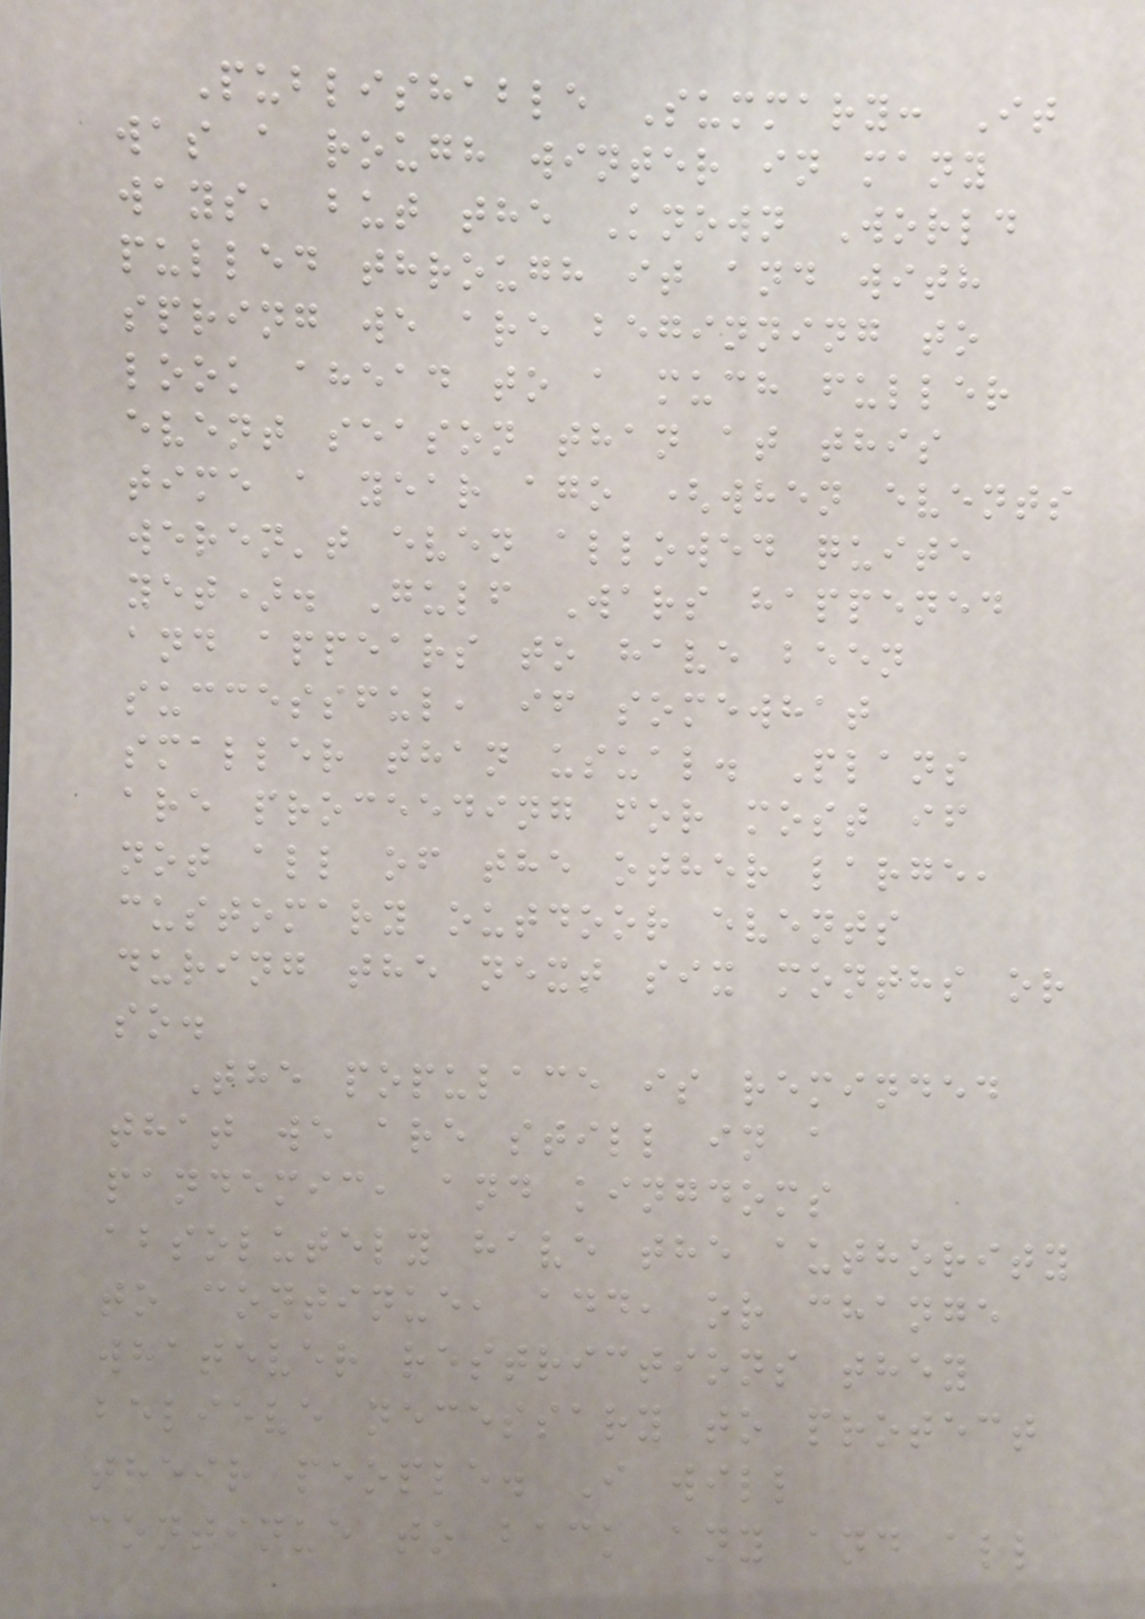Publishable Summary: It
was a rough winter in many
ways, but the Known World
pulled through it and with
spring we are beginning to
look ahead to a much fuller
event season than at this
time a year ago (when events
weren't even allowed quite
yet). Gulf Wars happened
and appears to have been
successful, if somewhat
smaller than usual. Plans
are proceeding for most if
not all of the other large,
customary outdoor events
during the next six months or
so.
The populace is reminded
that we are still in a
pandemic, and kingdoms
absolutely have the authority
to continue, add, or change
whatever restrictions they
believe necessary to protect
their people. I will
continue to back any and all
